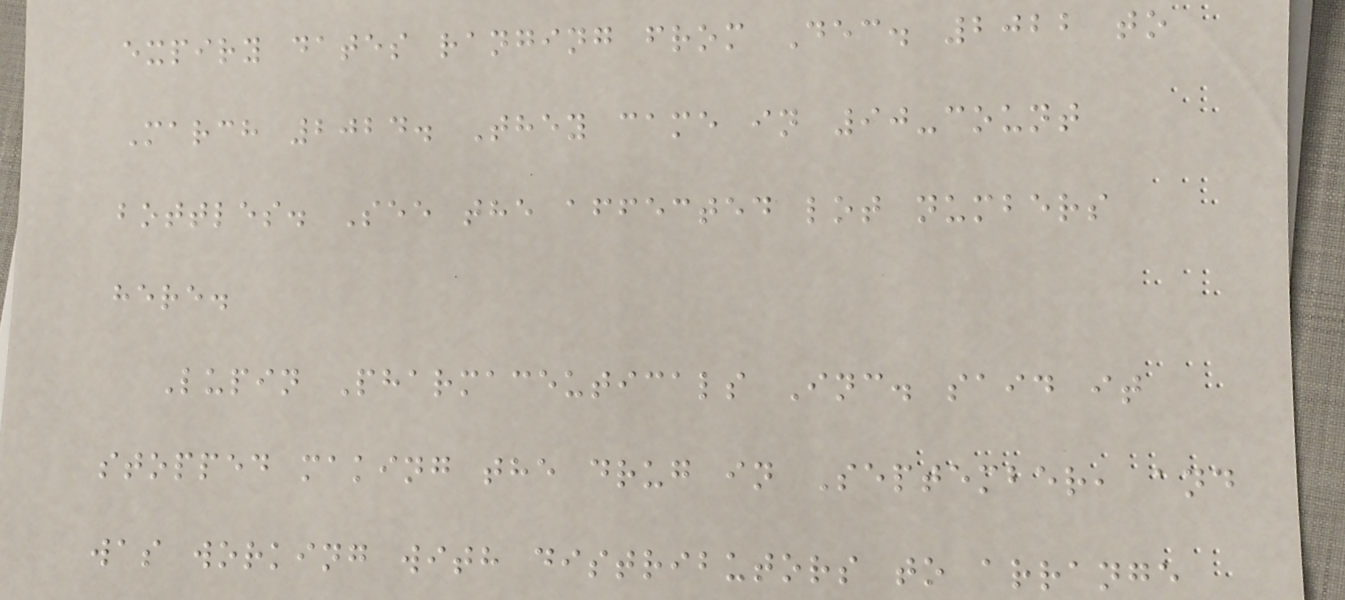expiry dates ranging from Dec. 2022 to
March 2024. They came in 90-count
bottles. See the affected lot numbers
here.
Lupin Pharmaceuticals Inc. said it
stopped making the drug in September, and
was working with distributors to arrange
